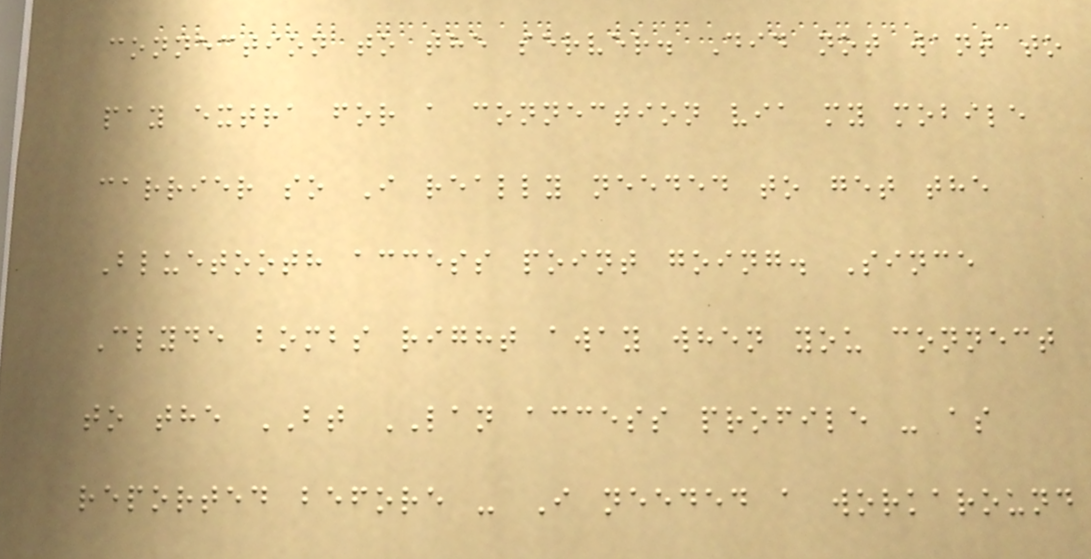connection to the server. Did not want to
pay extra for a connection via my mobile
carrier so I really needed to get the
Bluetooth access point going. Since
Clyde bombs right away when you connect
to the BT LAN access profile - as
reported before - I needed a workaround
